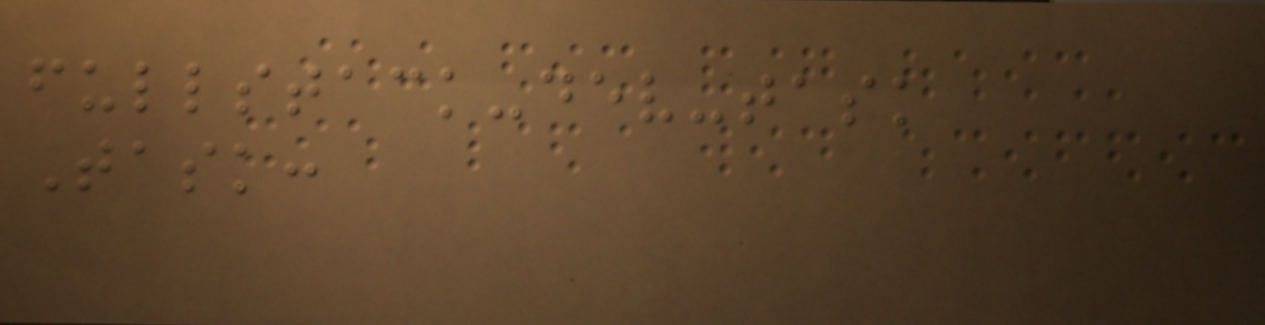fullstack-dev-task
Task:
